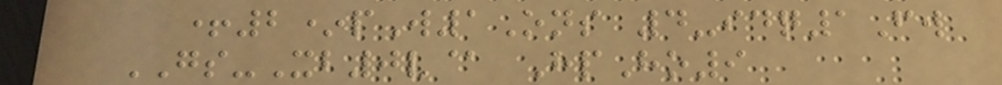+2*pW1Ons 4-idq1Fw
GS-Xb0v@ HpHo9
